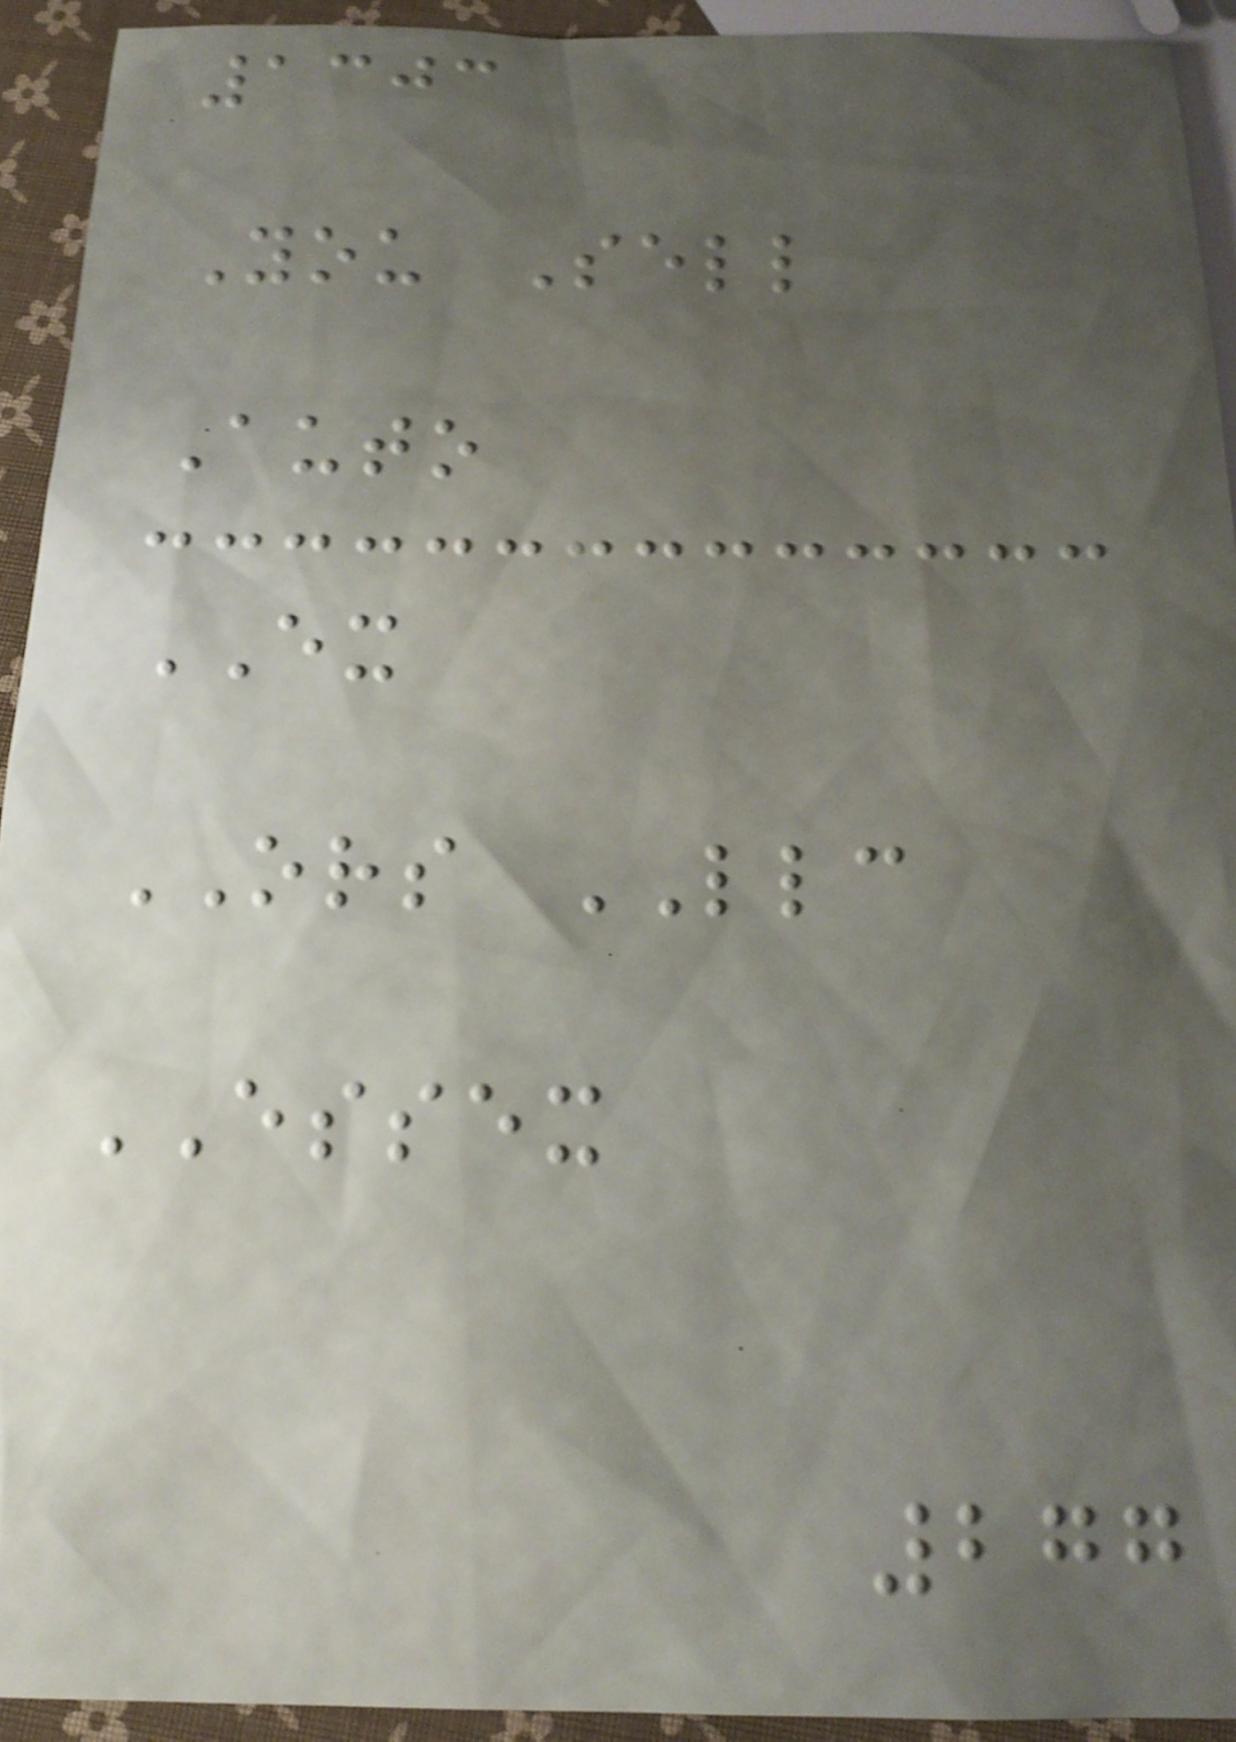1303
You Sell
Auto
EX
ORS LLC
ESSEX
277
